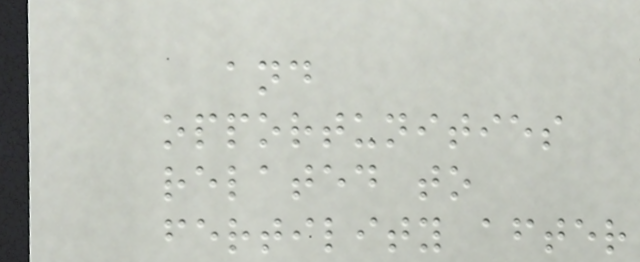and
opportunities
related to
fertility after
